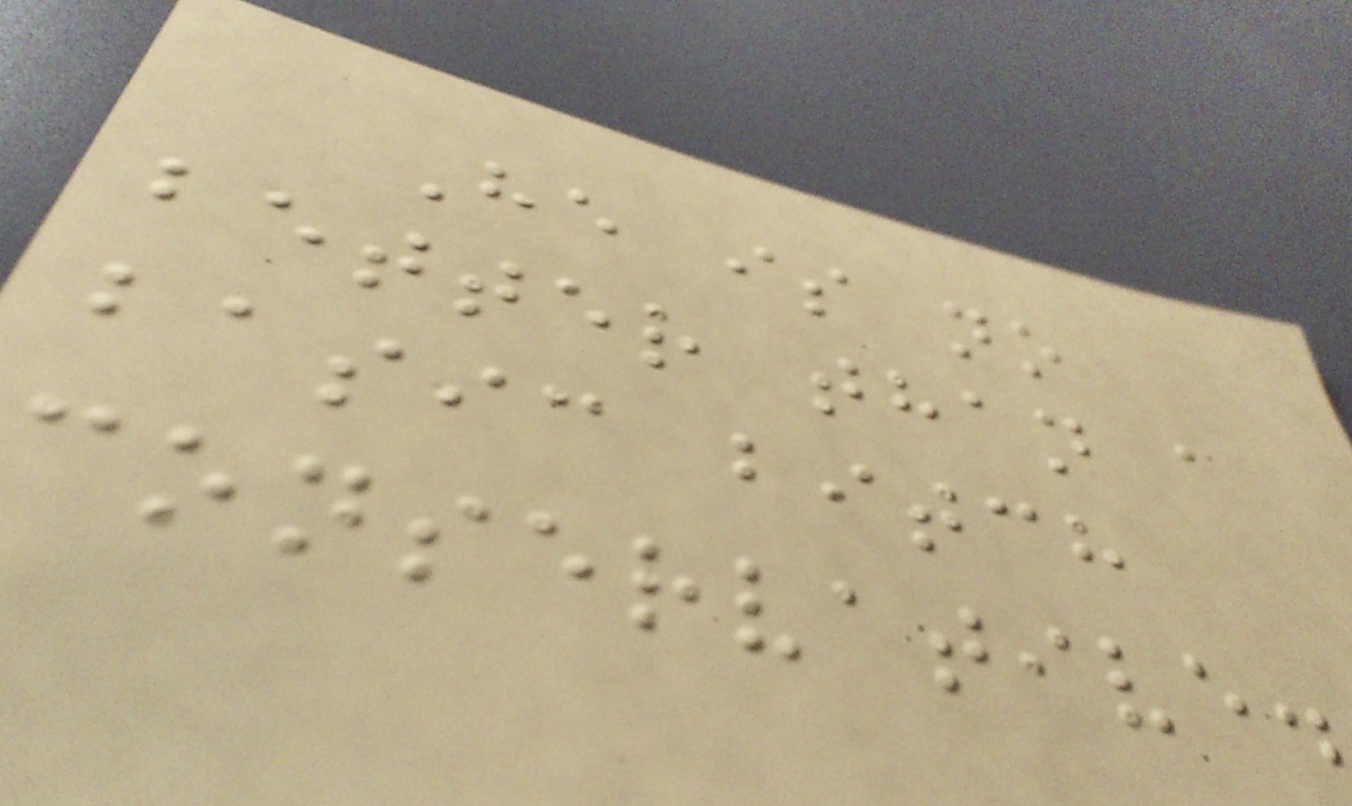He is no
better than a
basic bitch
conservative.
